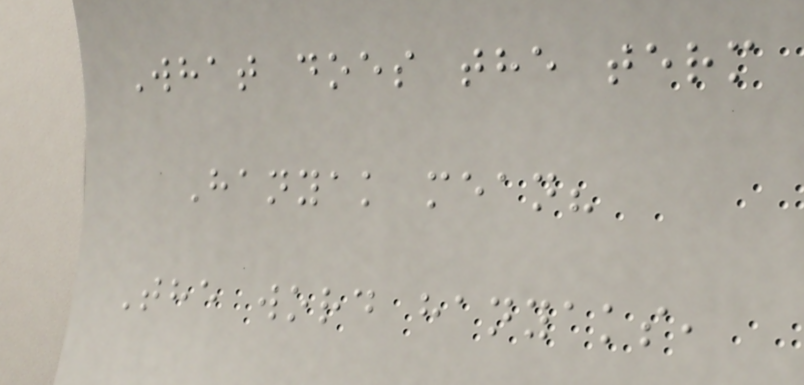What does the term
Hanyak mean?
The word hanyaks,
